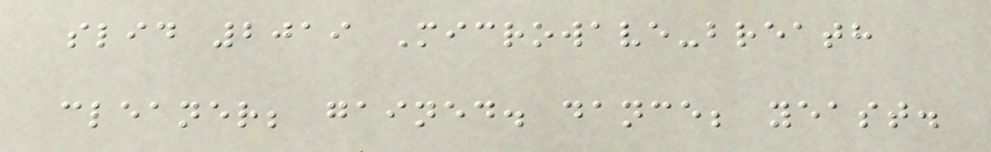slid 2019 Microwave-breath
cleaner; gained. dance; yeast.
